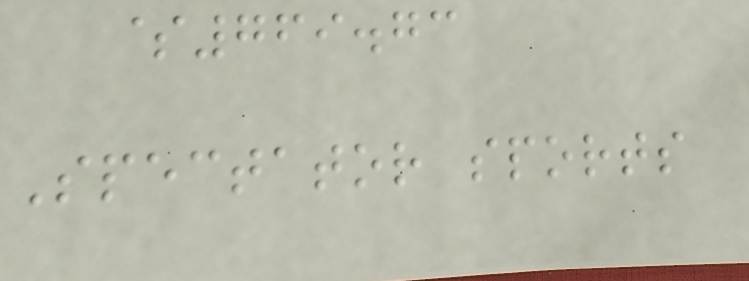$769.73
Spectator sports
